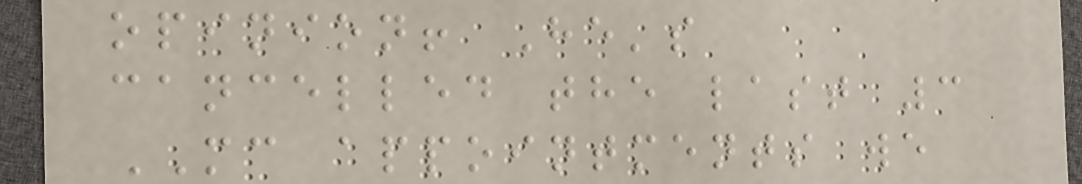opinion! He's
cancelled the last 3
MC appointments we
